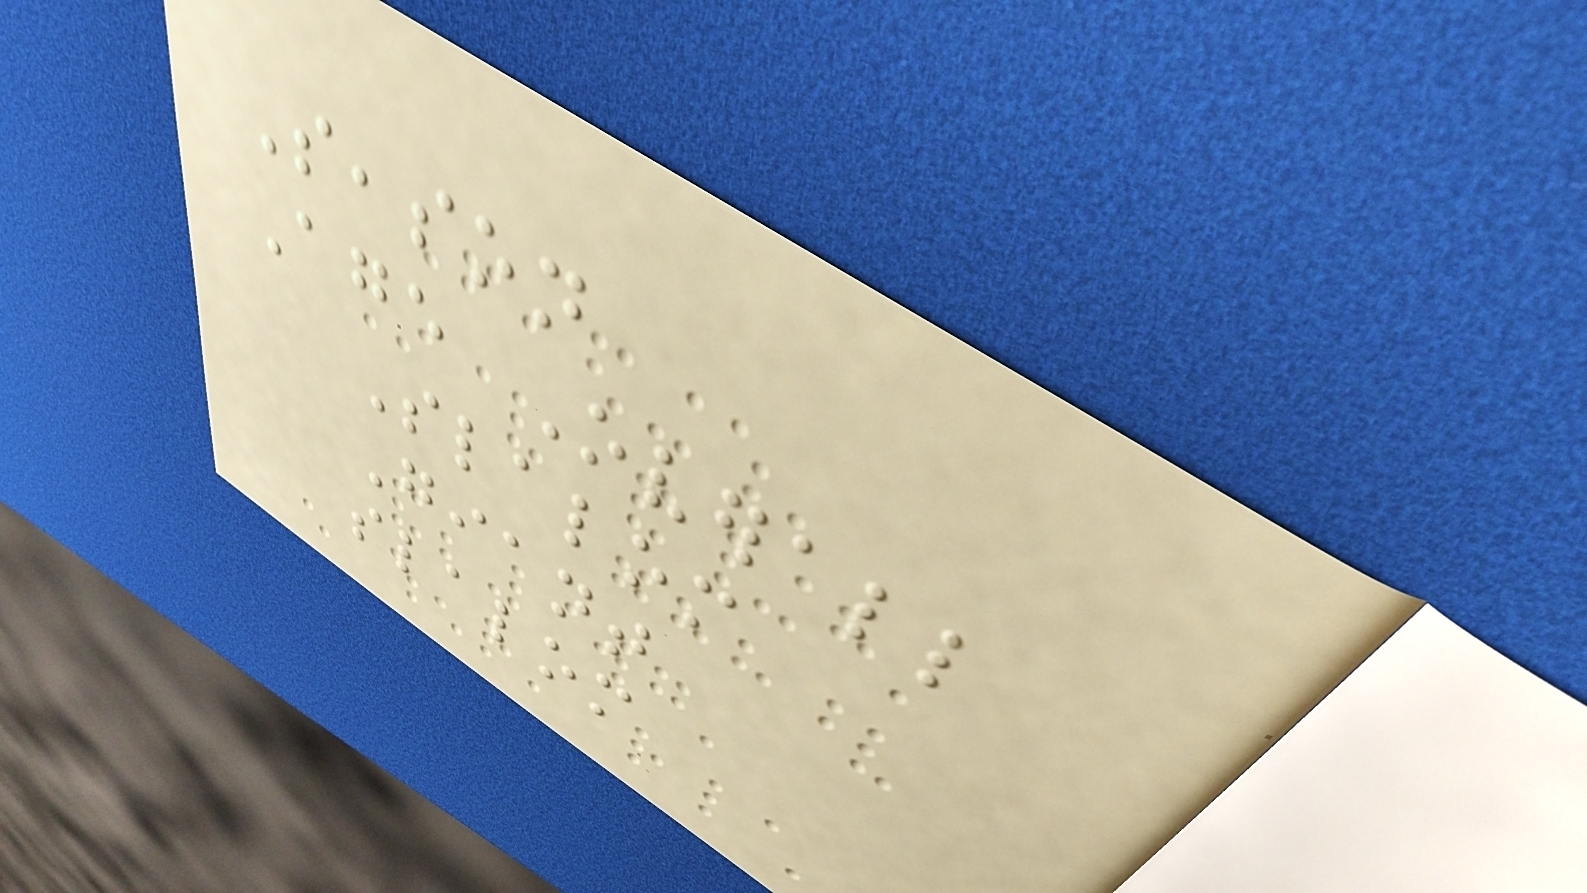Season
Age Overall
Slalom
Giant
slalom
